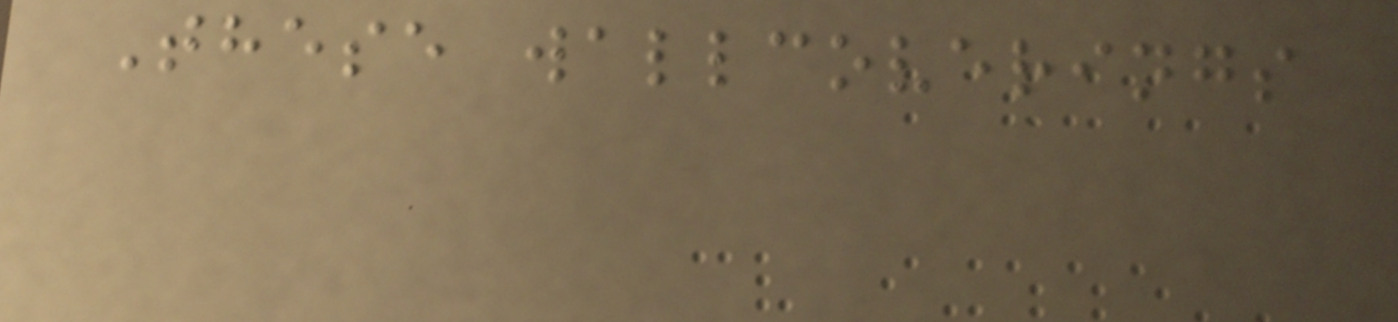These wallcoverings
